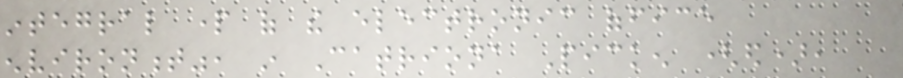integral part of the electronic office
environment", in Catriona Picken (ed),
